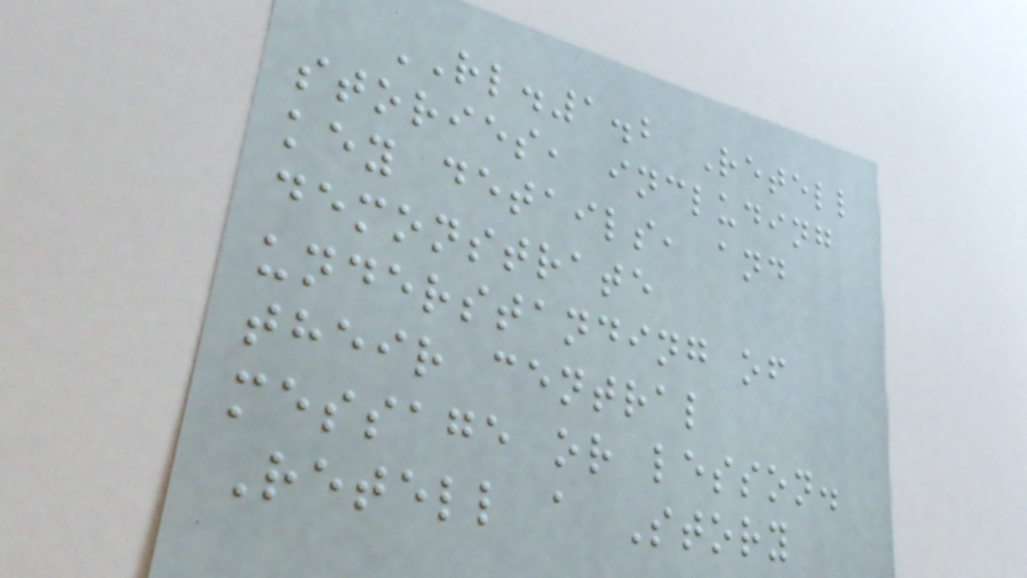RL.1.2 Retell
stories, including
key details, and
demonstrate
understanding of
their central
message or lesson.
Retell a Story
